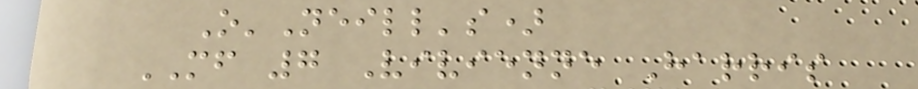O'Neill's)
MF 7 Vivienne Harris
